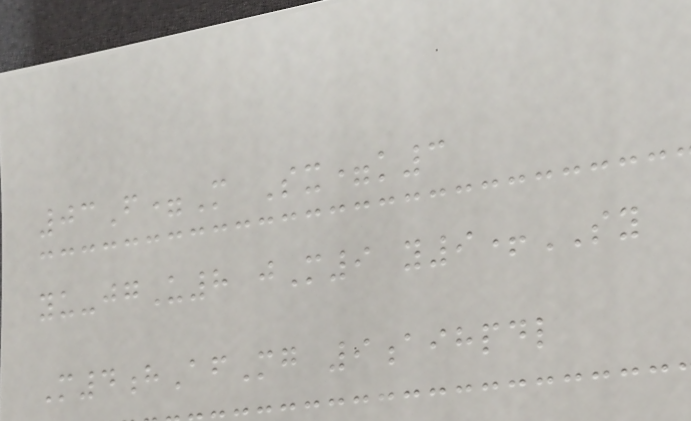03F=M Sx=k3
yu-jgU8 jM9 y9+SY
M4hAfMg 9aihpdl
